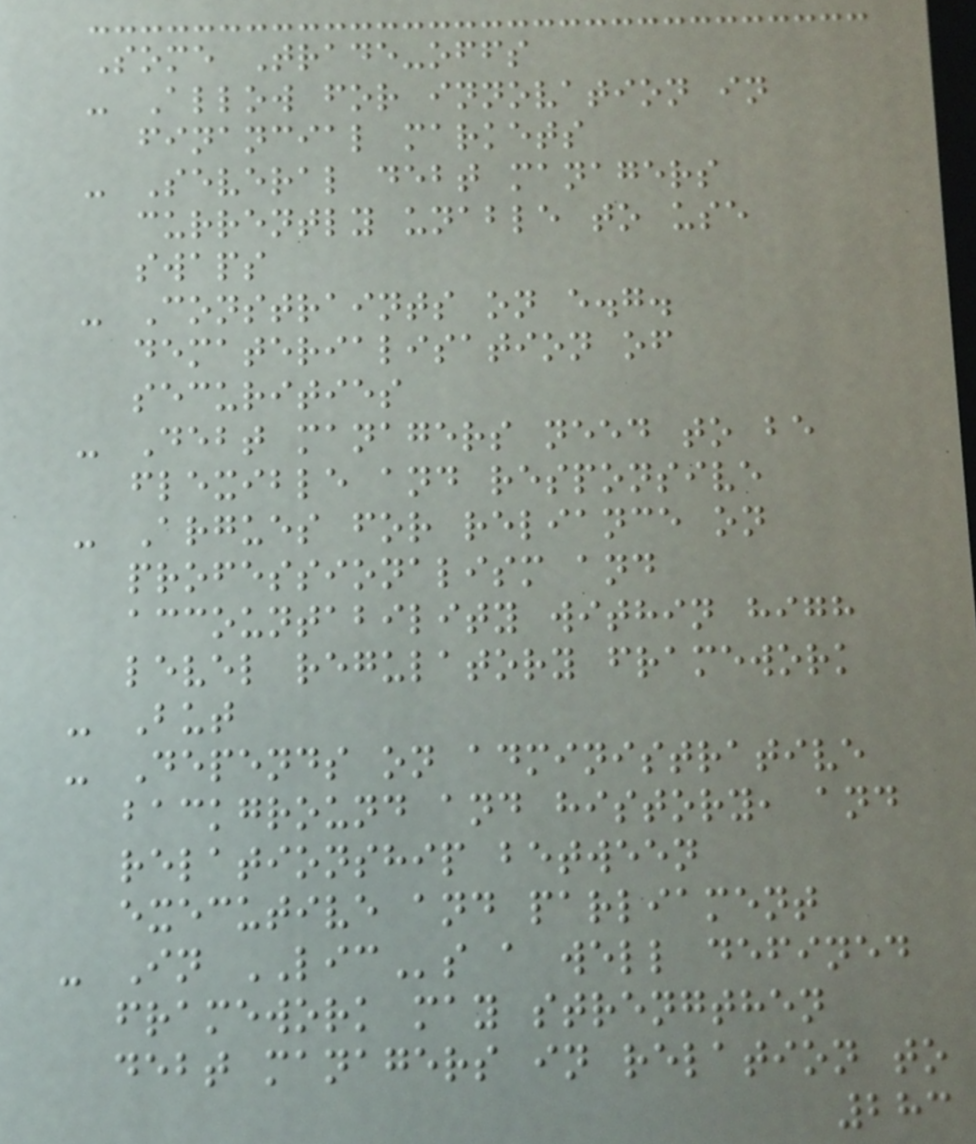Some Trade-offs
- Allow for innovation in
financial markets
- Several debt managers
currently unable to use
swaps
- Constraints on e.g.
dematerialisation of
securities
- Debt managers need to be
flexible and responsive
- Argues for reliance on
professionalism and
accountability within high
level regulatory framework
- But
- Depends on administrative
background and history, and
relationship between
executive and parliament
- In LICs a well defined
framework may strengthen
debt managers in relation to
283
